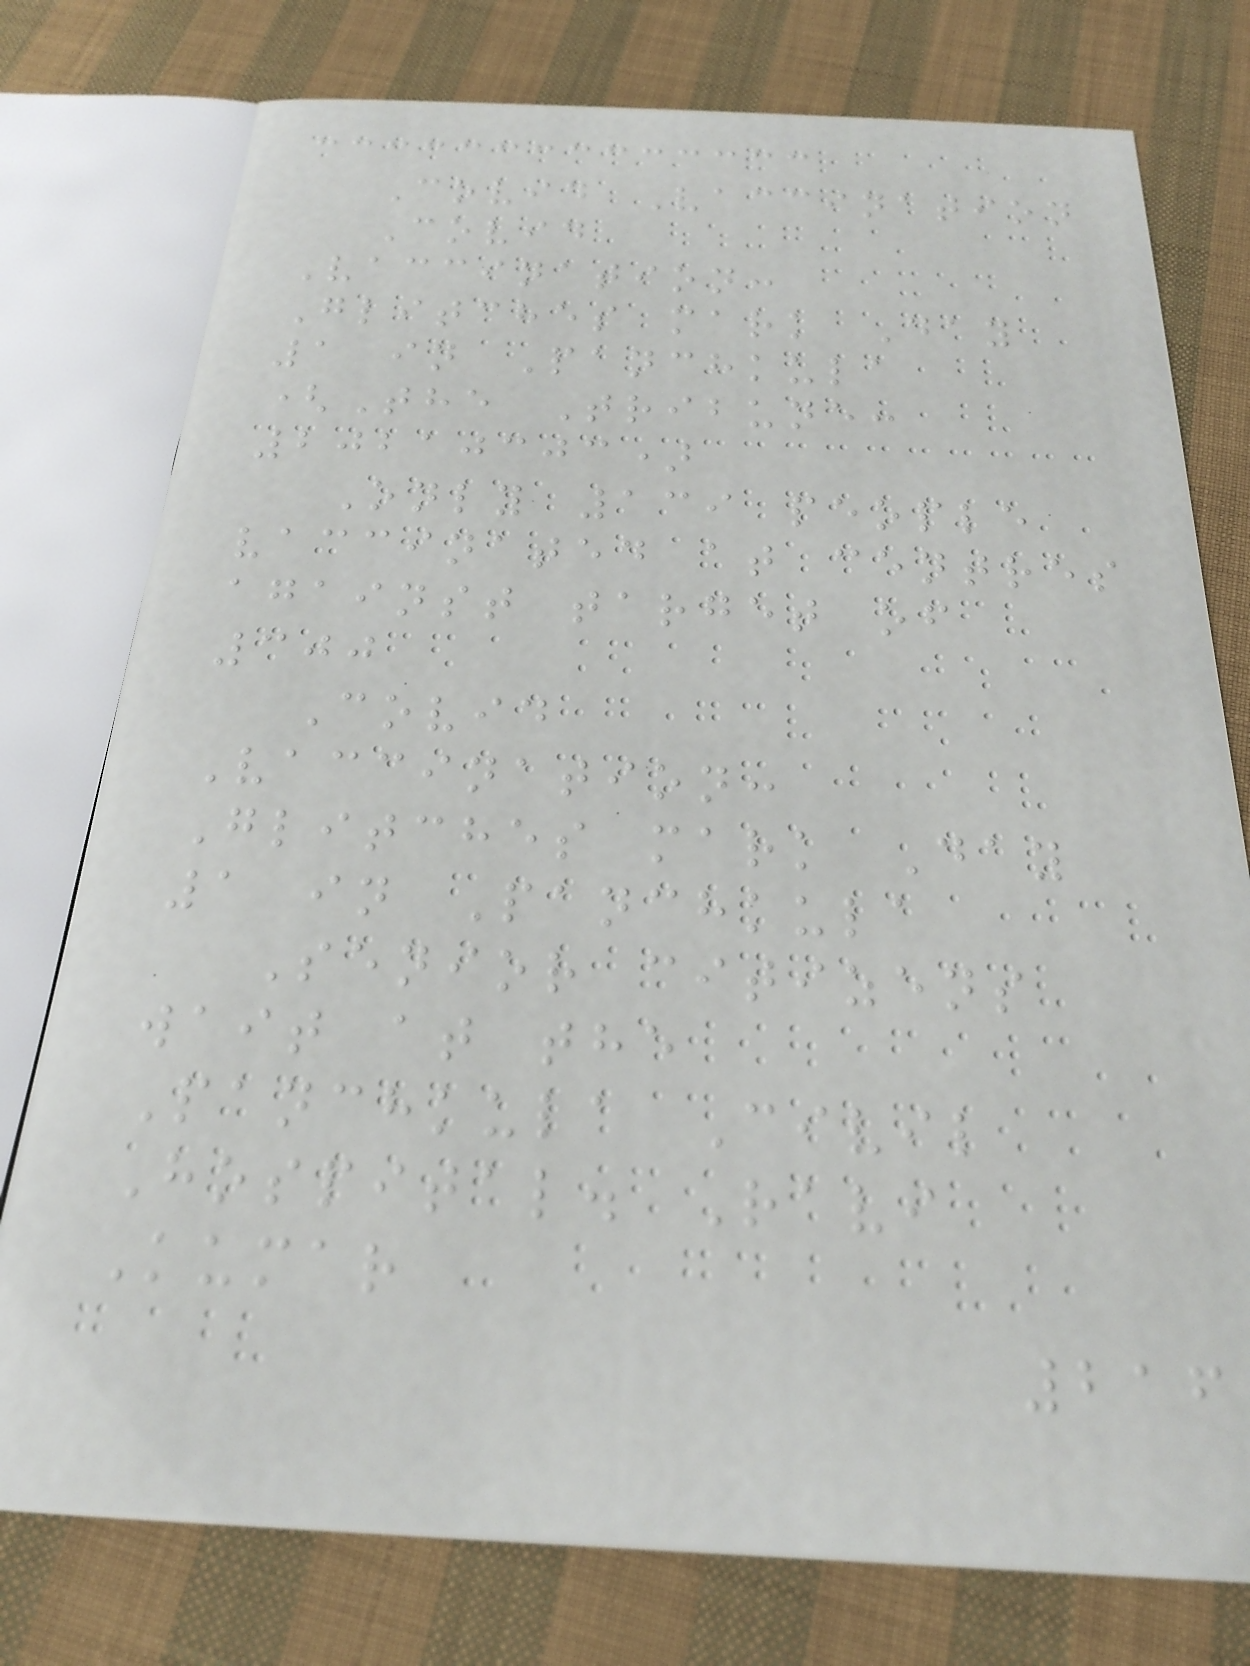Covid Vaccination
Covid
Vaccination:
Glitches mark Day
1 in Panchkula
(The Tribune:
20210303)
Only 139 people
vaccinated at centres
against target of
300
Covid
Vaccination:
Glitches mark Day
1 in Panchkula
Senior citizens
wait at the
Panchkula Civil
Hospital. Ravi
Kumar
216
